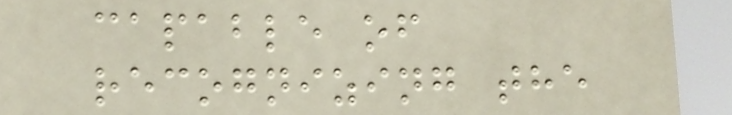capable of
recognizing the
